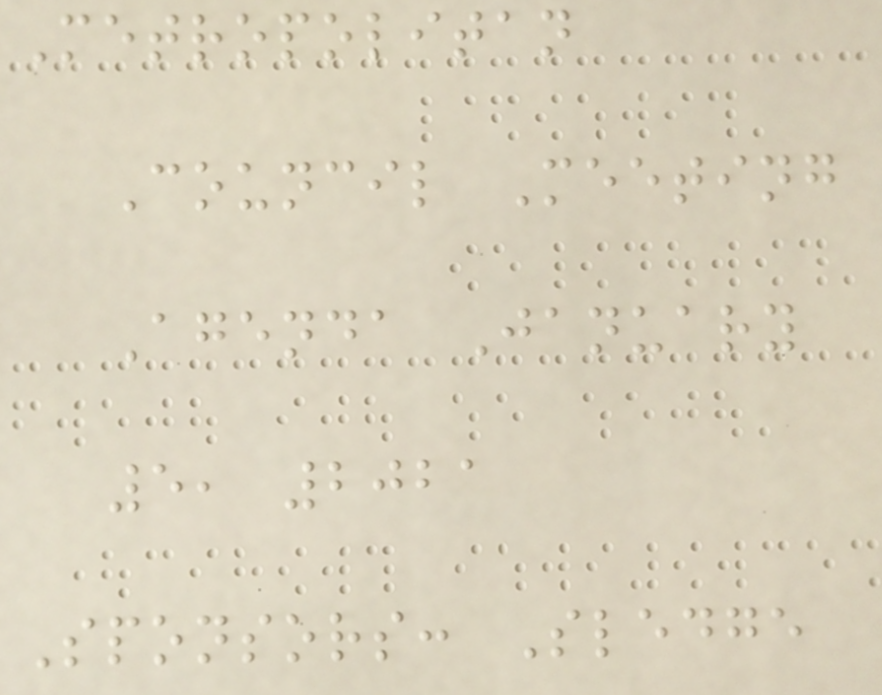Metropolitan
Council Meeting
Agenda January
5, 2021
Sponsors: Sledge
